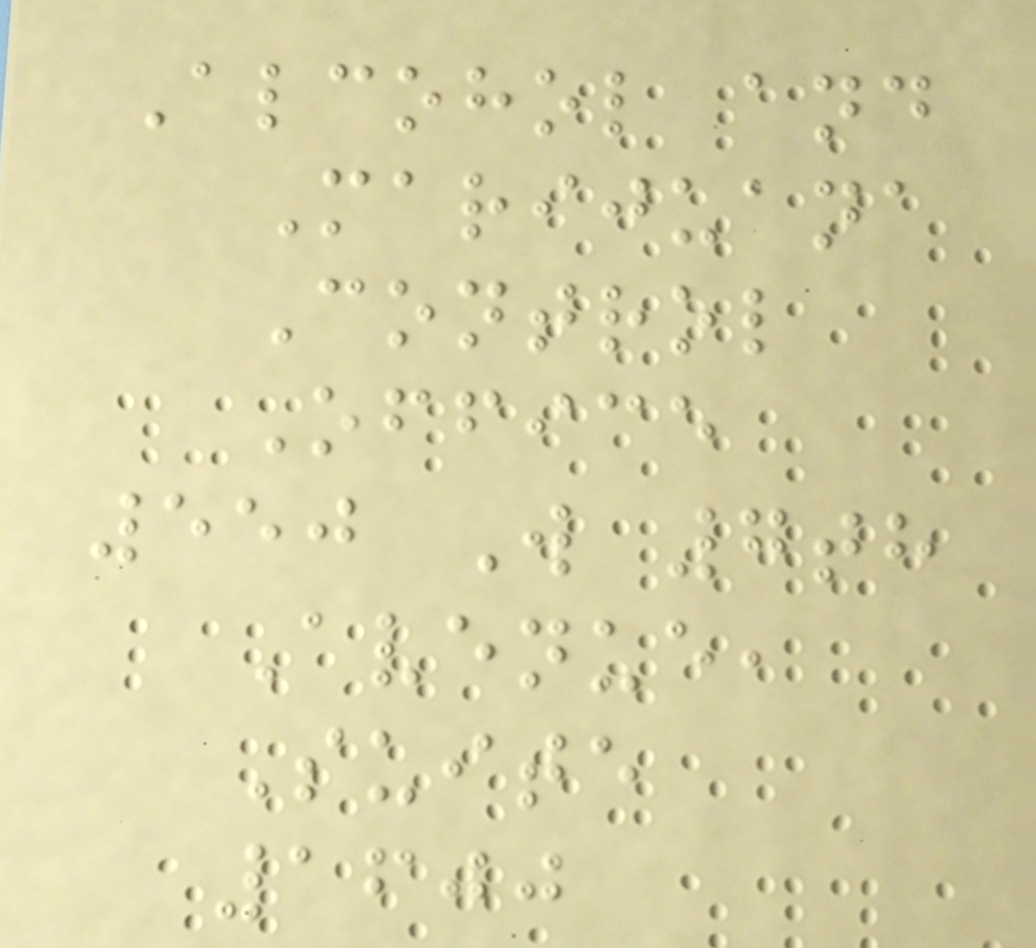Alcohol and
Marijuana
Control
Office
550 W 7th
Avenue,
Suite
1600
